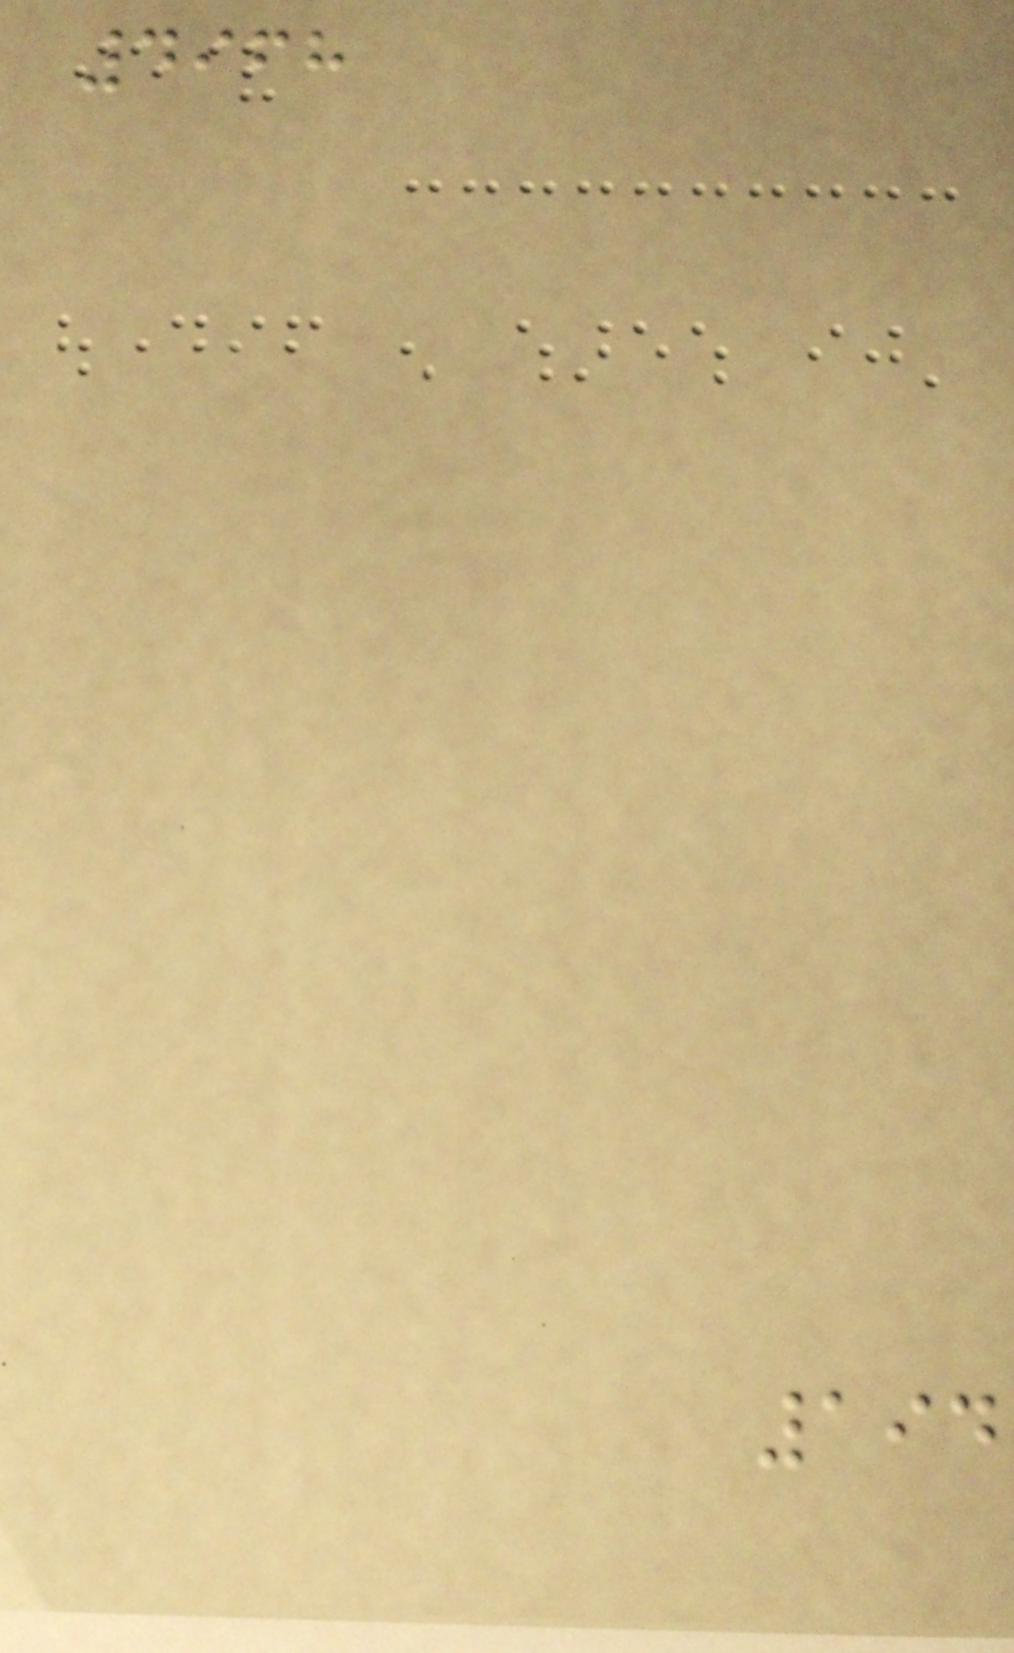4968
194
